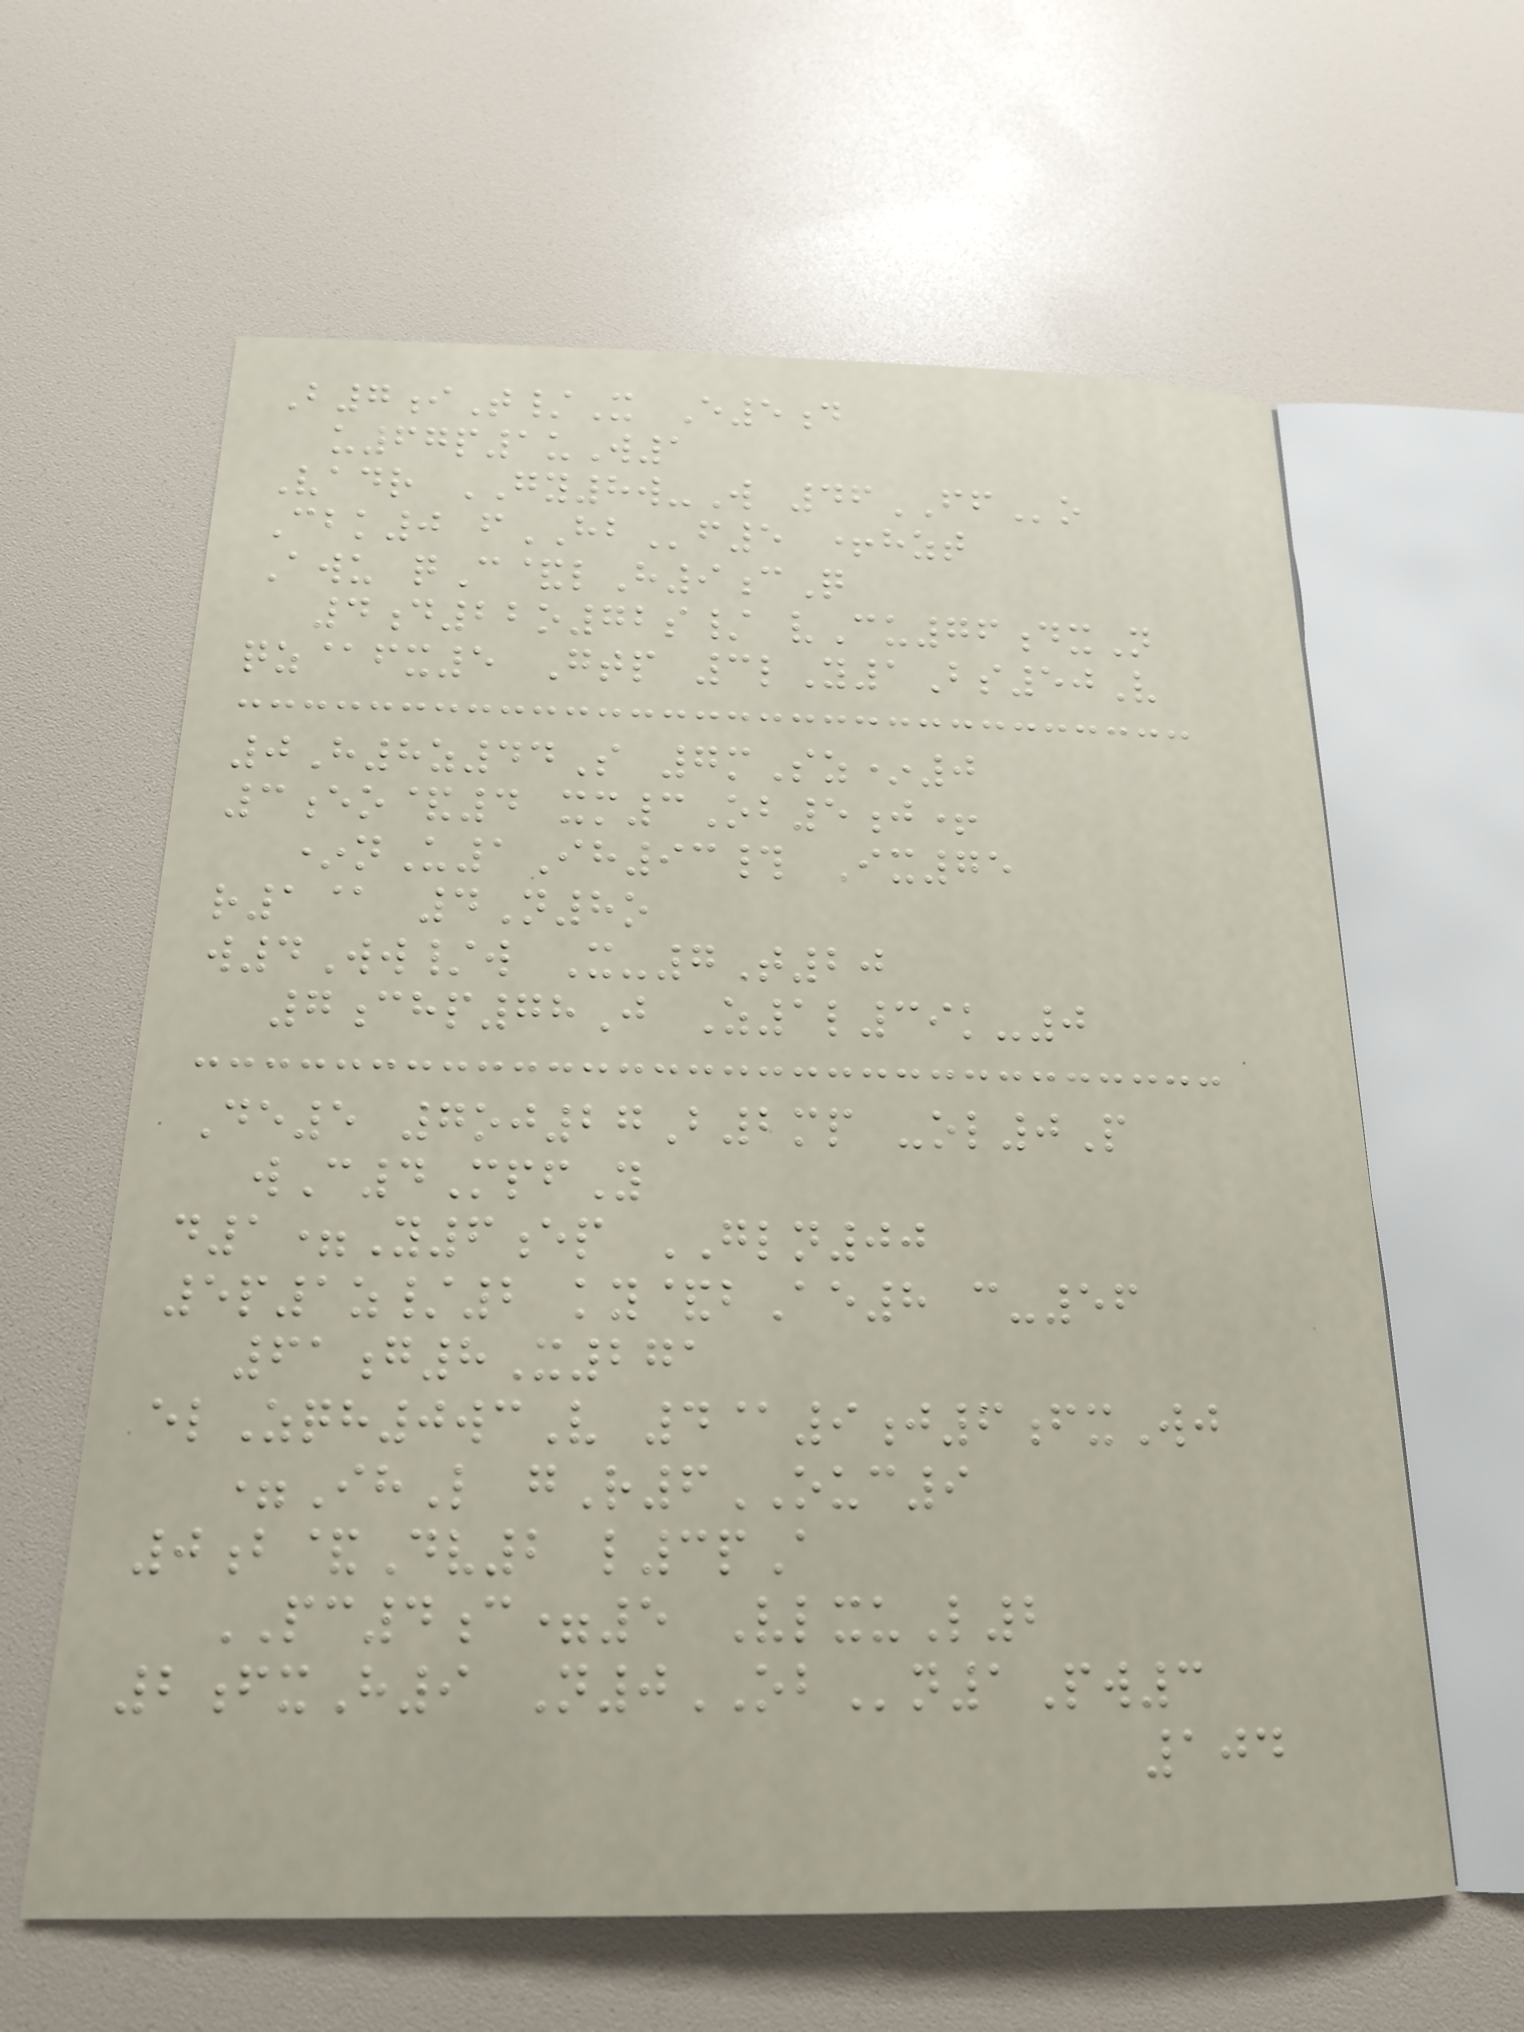B7iT/X E5d
u67p1uW1
Vadr GY8w-W 46FFo
Cbk0 fHBf5 +hzt
Awu qC&lH9cQ
4d22o72s/ vCu76dxN
qz@fx5 Gtp 3lY1Bs50V
0H8z44S 7mSz*0
3eo&4 xm3Ob5j+
*nU1Ih93# Ix75
r1@ 4N8o
w4Ww/w X-7T20
7chp78J Z1l39k-0
De5 7oj27B2mp -ol0P
wC4MpfY
d1=Y6ep GLN00
5p1z/2 ky&bAe8 c-56
61g8X271
elZqh0wcV 4@9j6fxWj
=IhL gR6OUC9
0b&Dv2 l3pA
PC4c=5 VlxuL2
2fxH9 N0OBn1Pw3
104
